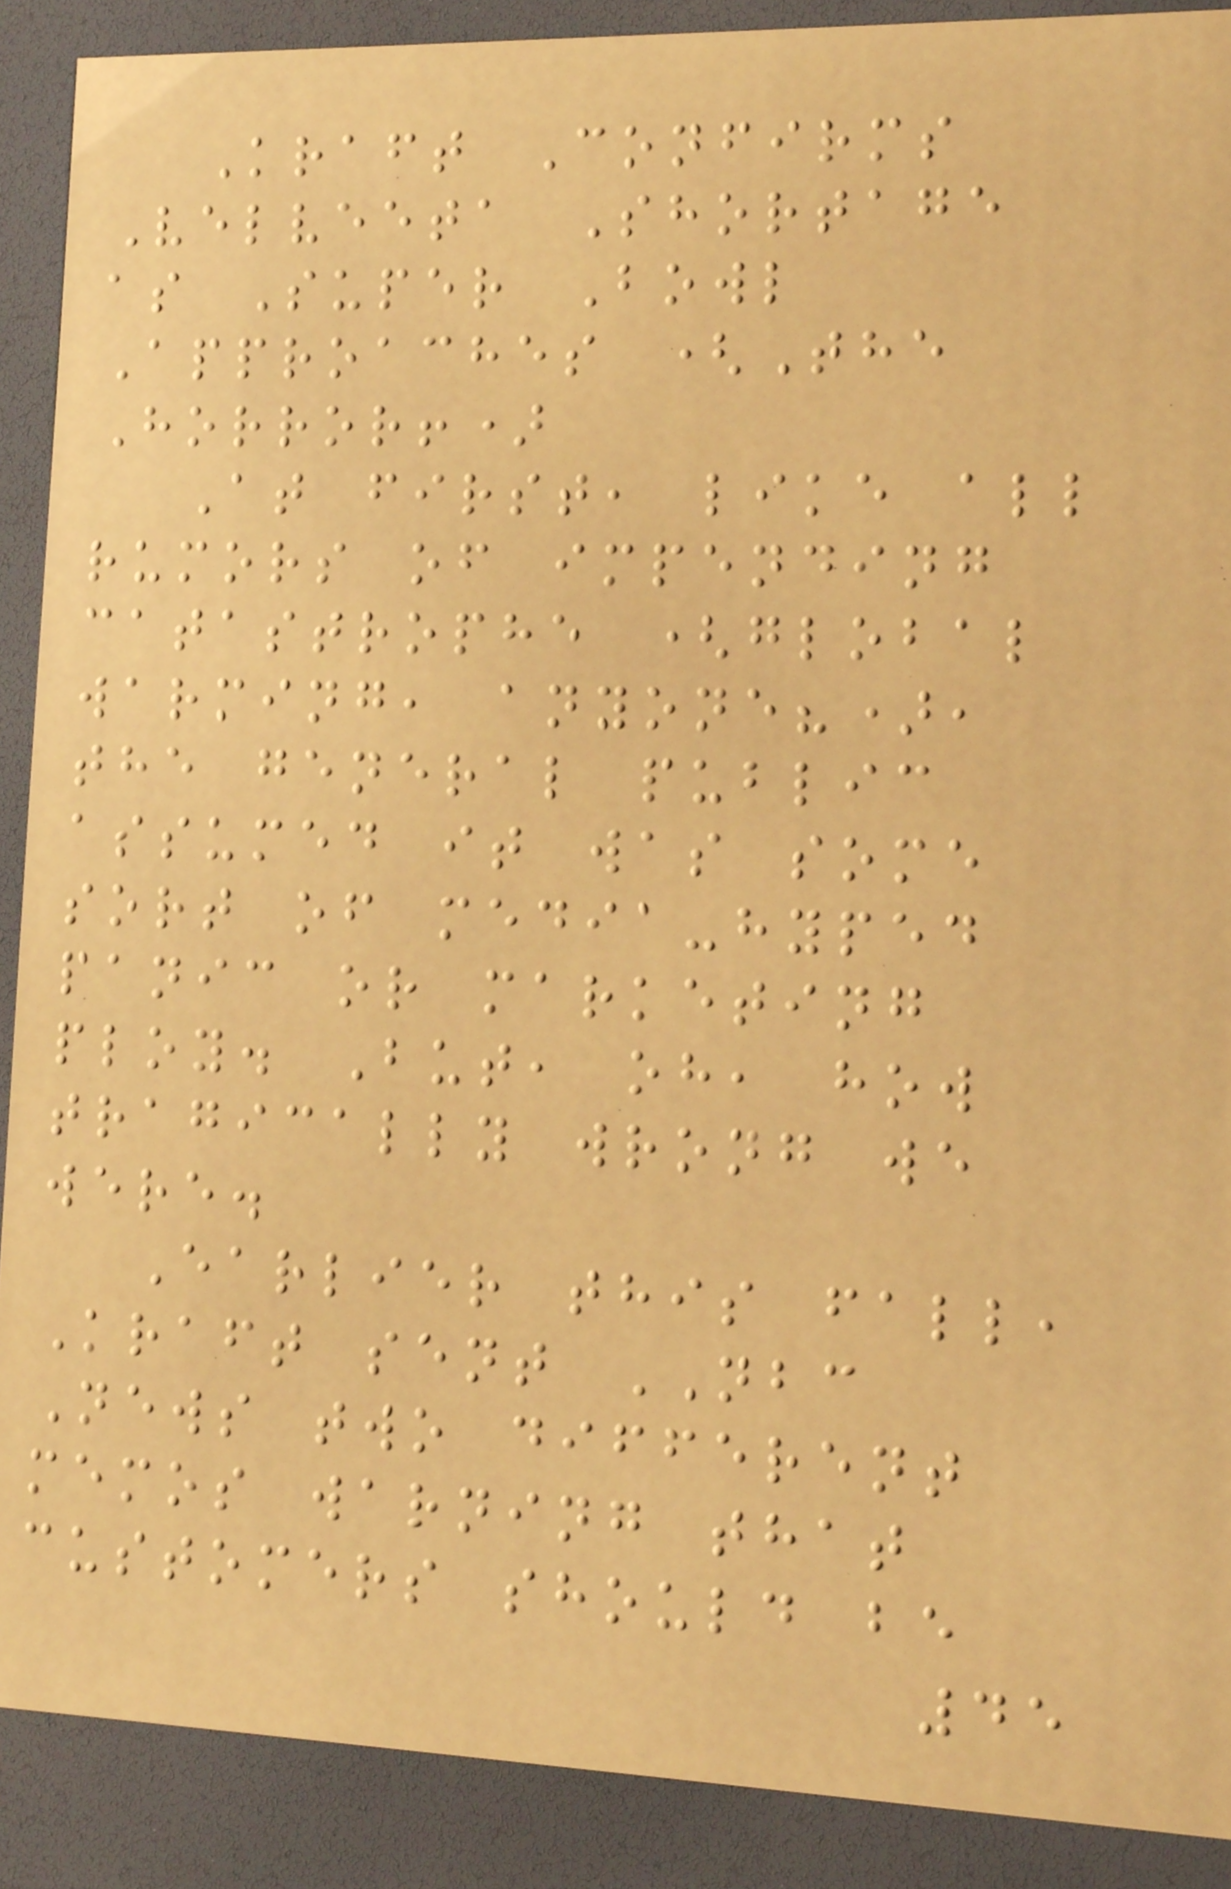Kraft Confirms
Velveeta Shortage
as Super Bowl
Approaches (The
Horror!)
At first, like all
rumors of impending
catastrophe (global
warming, anyone?),
the general public
assumed it was some
sort of media-hyped
panic or marketing
ploy. But, oh, how
tragically wrong we
were.
Earlier this fall,
Kraft sent NBC
News two different
memos warning that
customers should be
45
